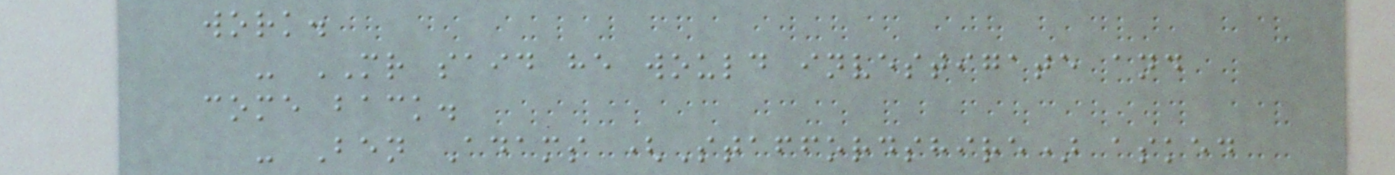work.
- MR said he would investigate and
come back.
- Ben Adams (Staffordshire) asked
